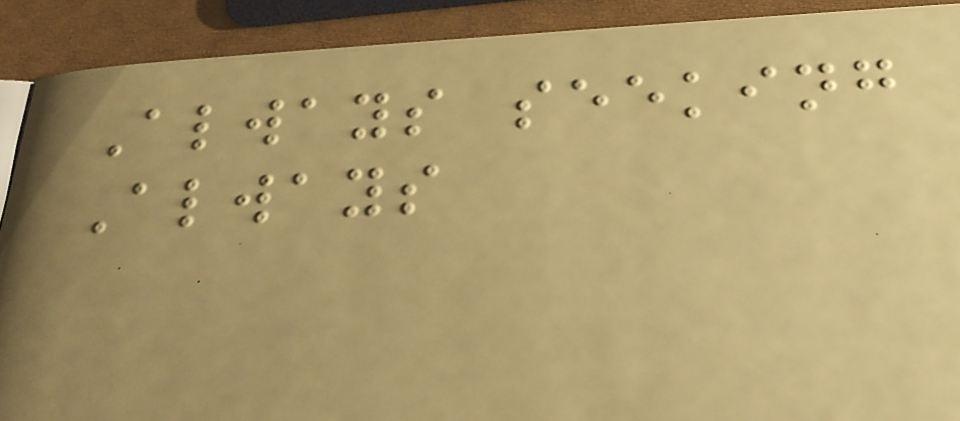Always seeking
Always
